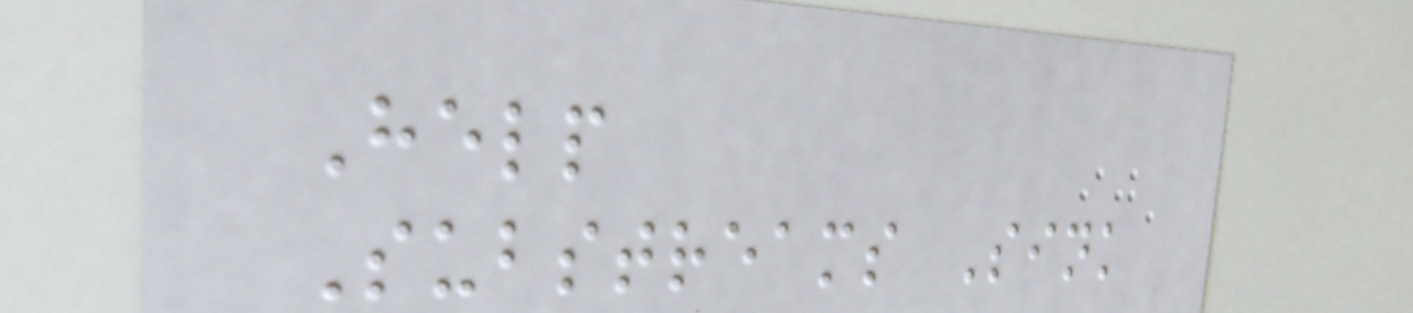Help
Substreams Sink
